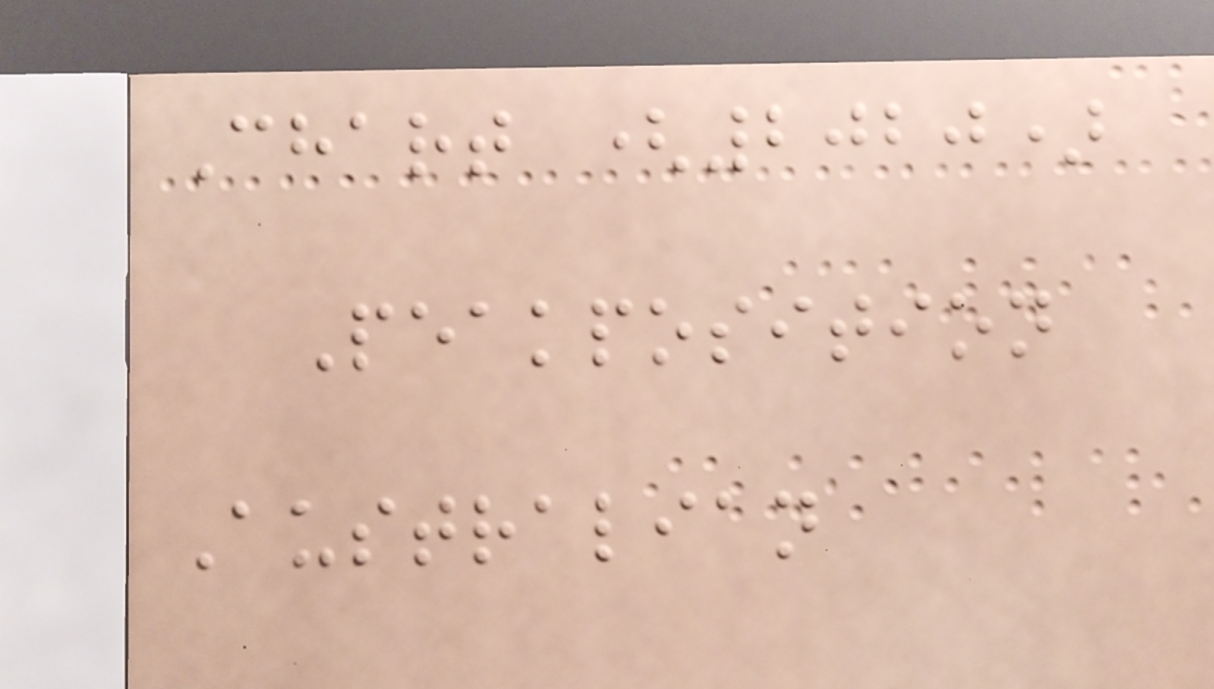Chart (2020)
Peakposition
Australian
